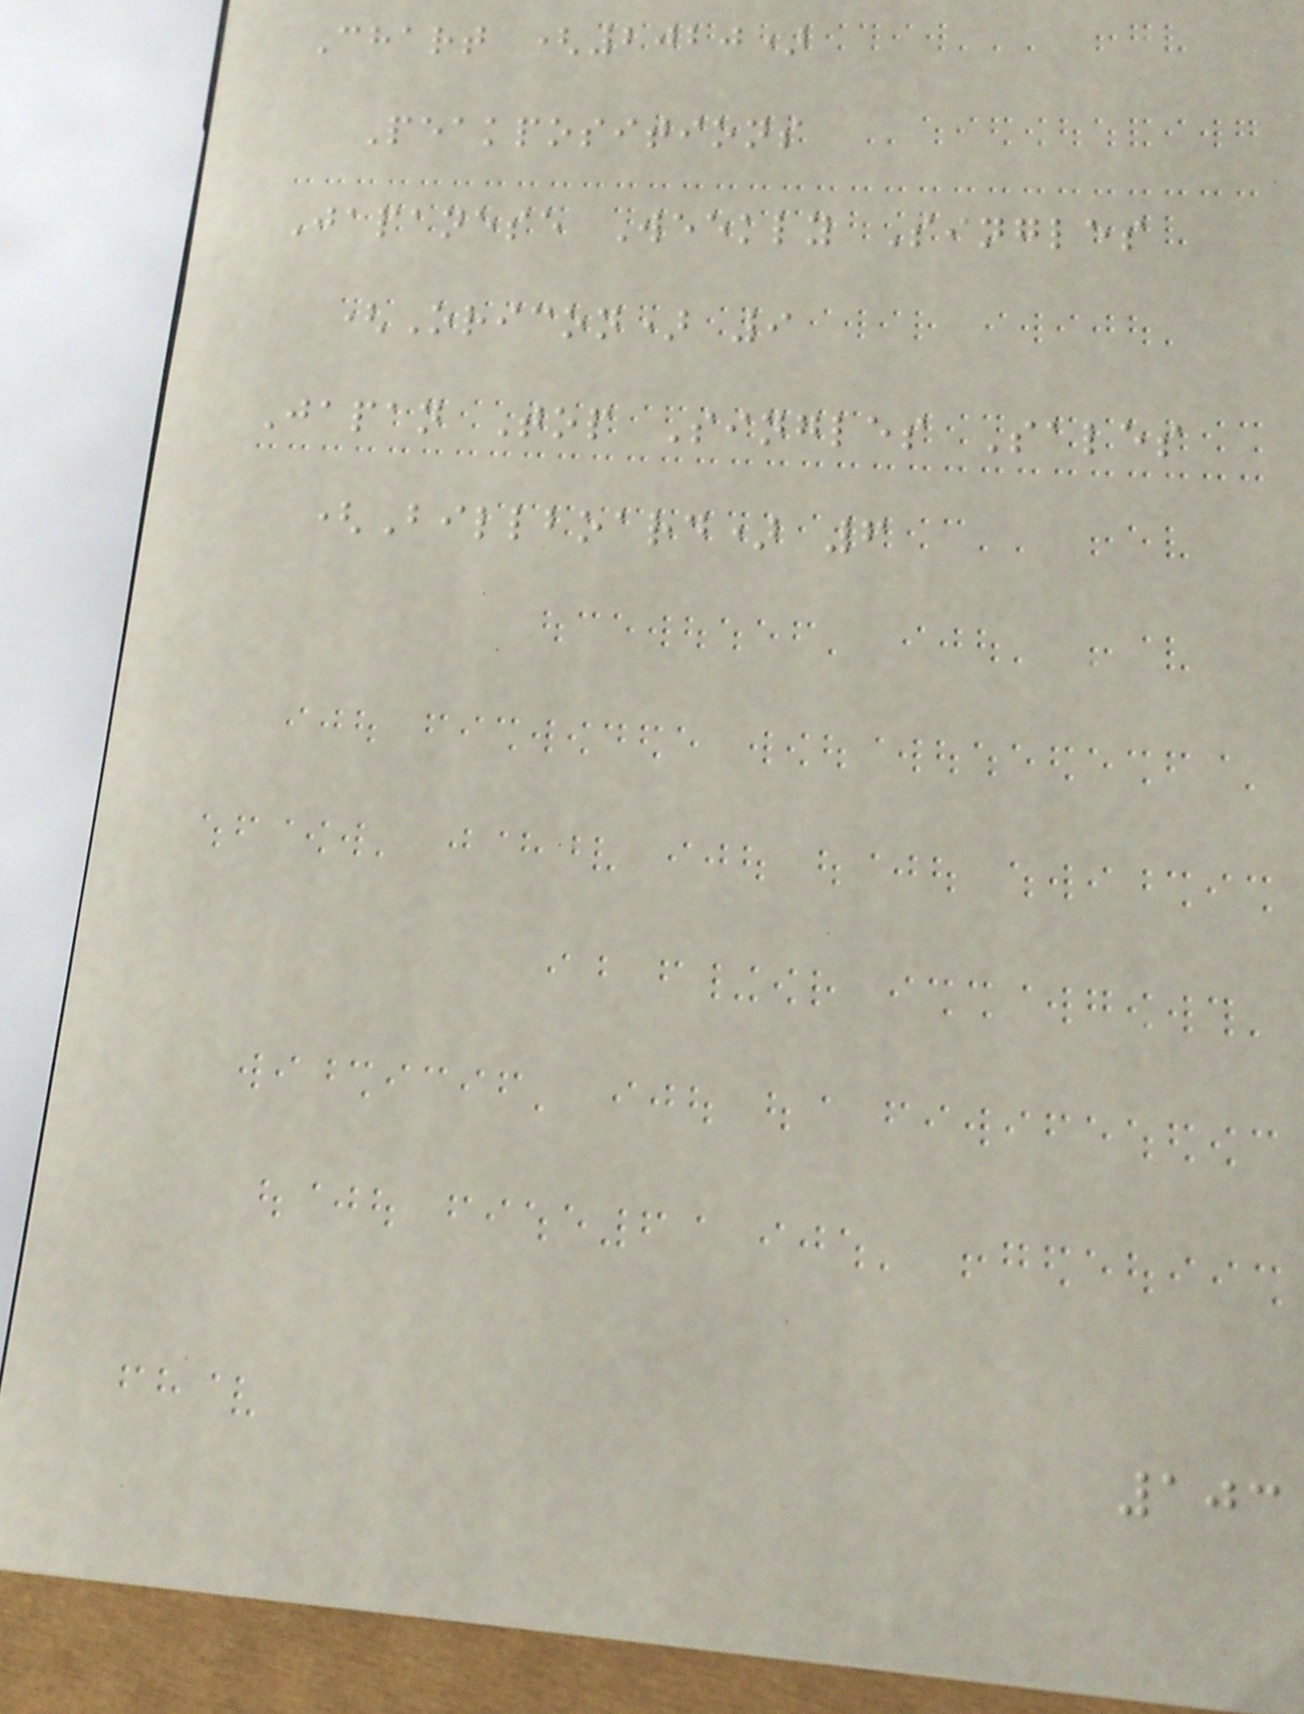Chart (2020)
Peakpositions
Japanese Weekly Singles
(Oricon) 9
Japan Top Singles Sales
(Billboard) 6
103
